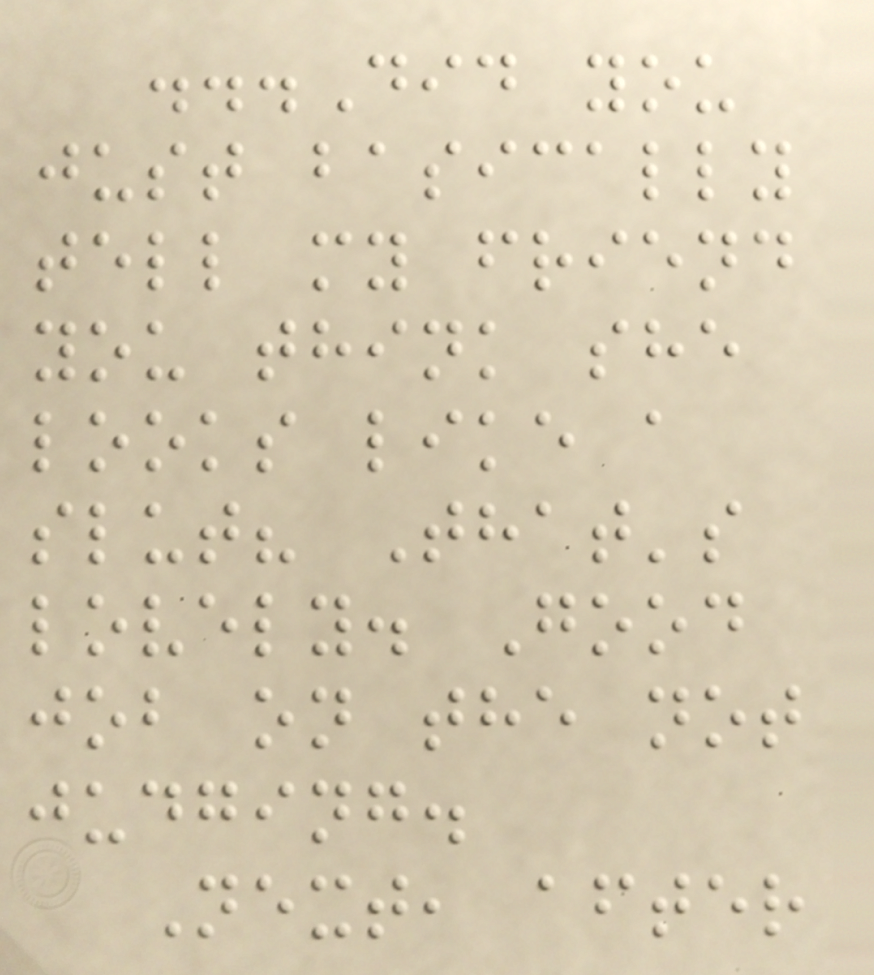...Did you
just basically
tell my friend
you think she
looks like a
slut? That's
lovely. Good
job on the not
judging.
Next, after
